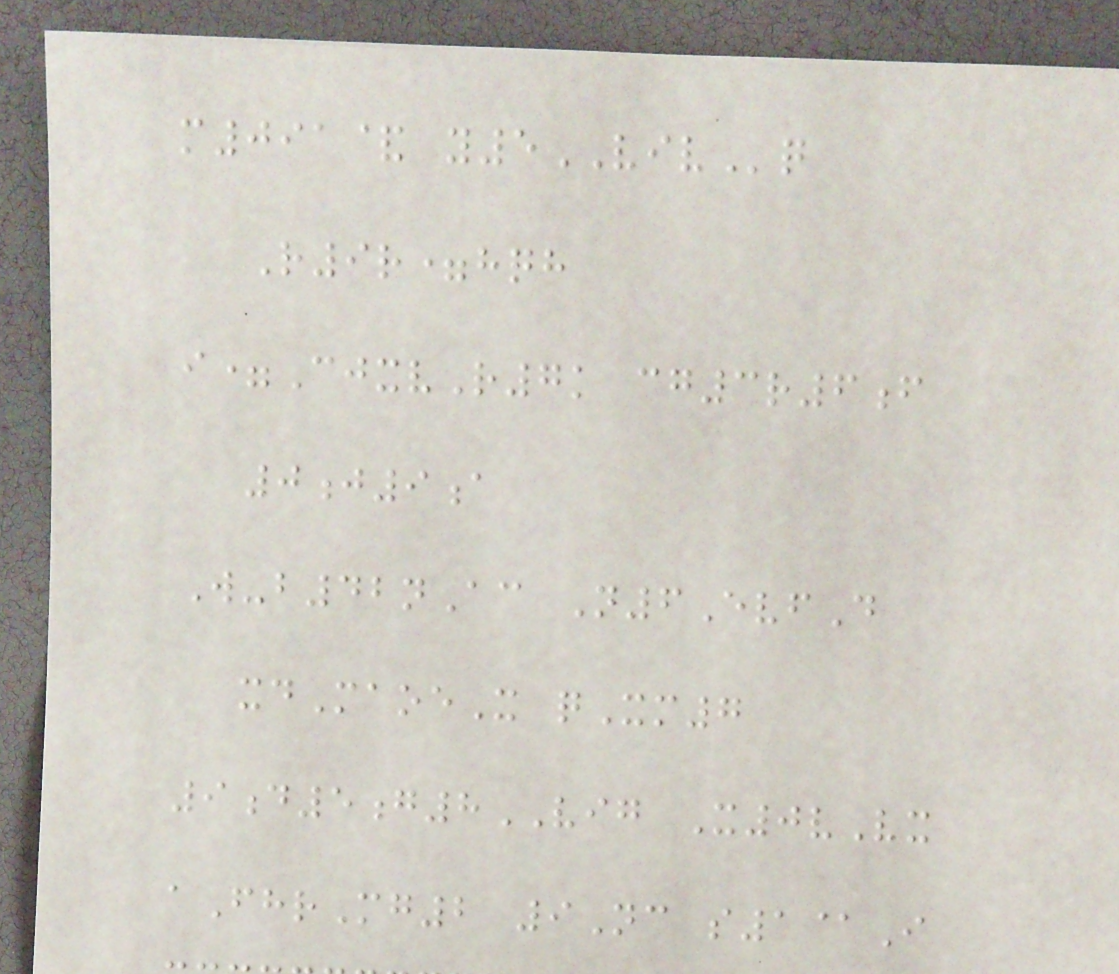m091& y5VIVq
R9r=hqh
i=CjxvR7k cg3r6f
0j9a
W-b42nAc N6EvfD
xdMaoeX qXm7
9d5g8VIG X0vVx
aFhrMg2 9Nc s1@I
